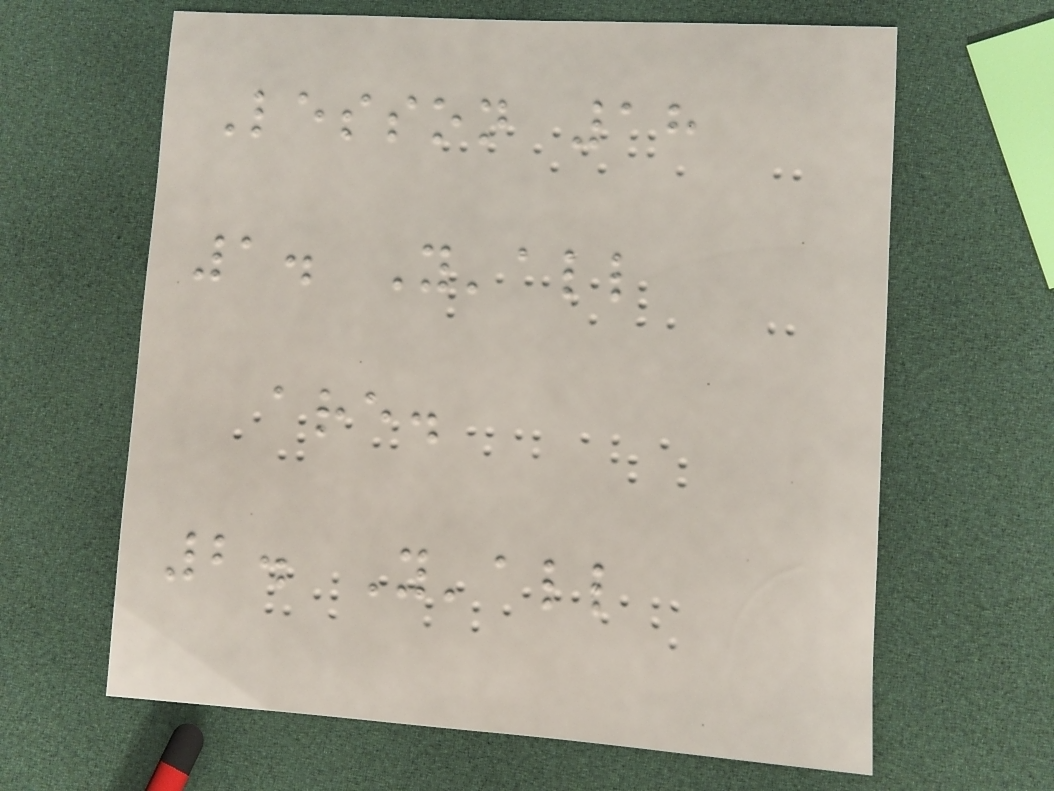Lesson 18
1. Y'all
are.
2. Y'all
